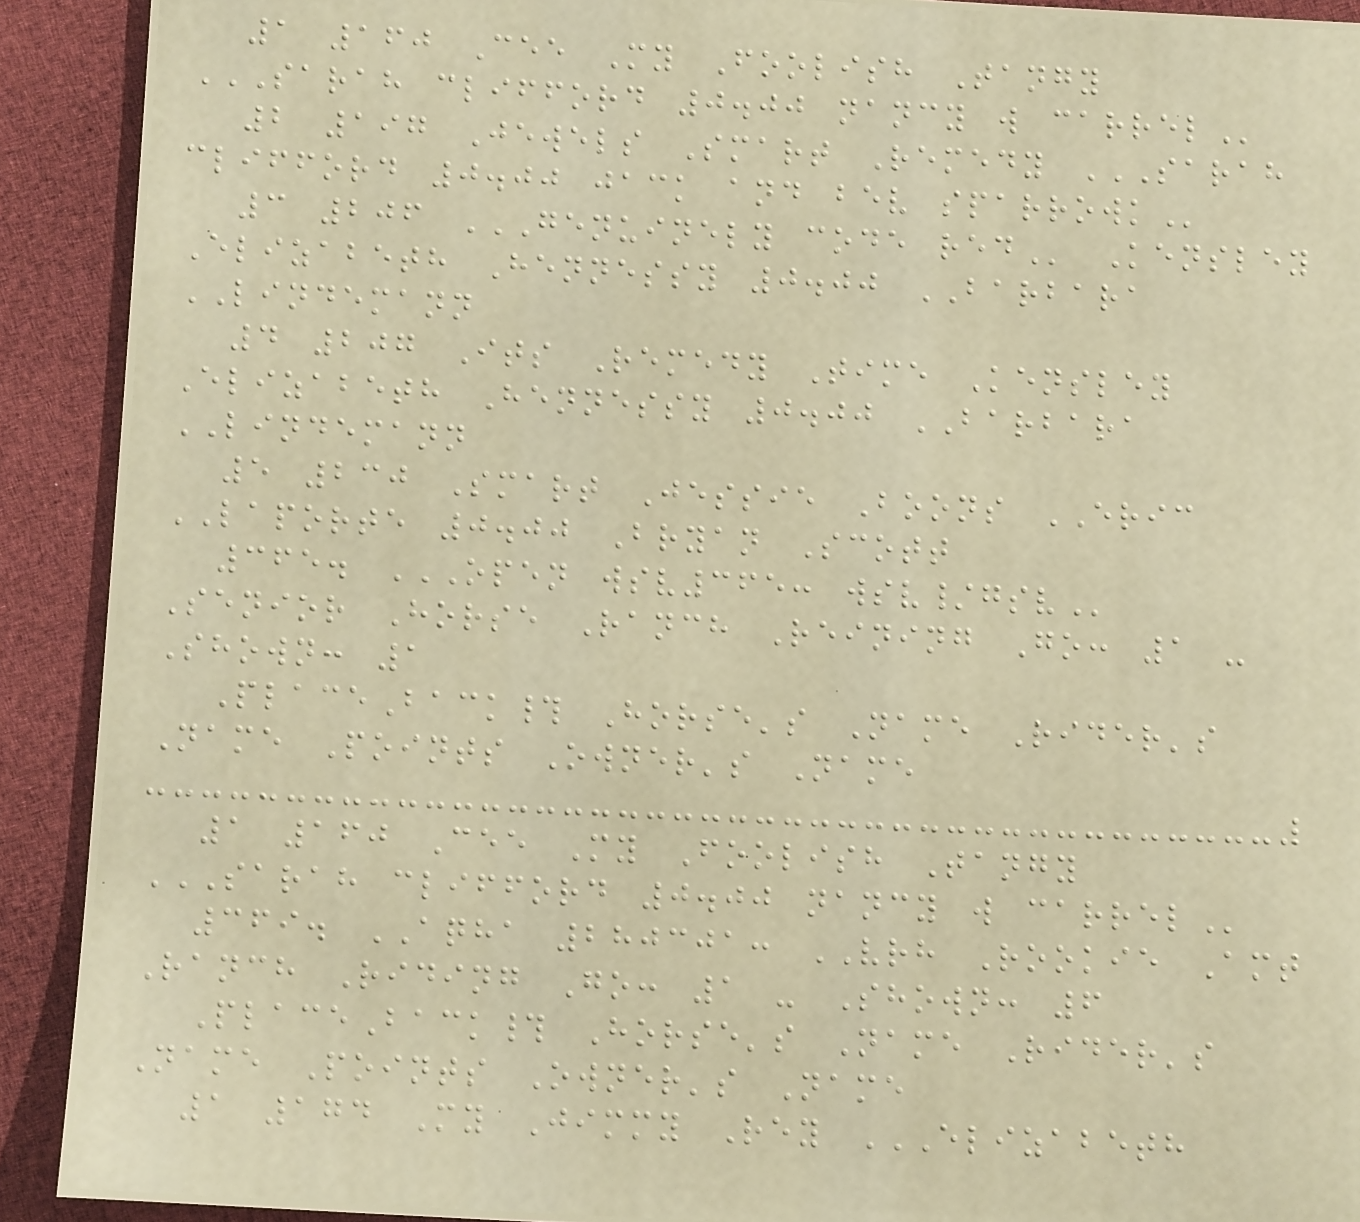1 160 Cee My Foolish Tangy
SARAH CLIFFORD 0.00 NANCY W CARREL
2 197 Jewels Smart Remedy SARAH
CLIFFORD 0.00 JACK AND BEV SPARROWK
3 206 GENUINELY CODE RED Kensley
Elizabeth Hennessy 0.00 BARBARA
LINDEMANN
4 207 Its Remedy Time Kensley
Elizabeth Hennessy 0.00 BARBARA
LINDEMANN
5 230 Smart Jessie Boons ERIC
LAPORTE 0.00 Bryan Scott
365. OPEN WSV365: WSV/GSV
Senior Horse Ranch Reining Go: 1 -
Shown: 1
PlaceBack# Horse's Name Rider's
Name Points Owner's Name
1 160 Cee My Foolish Tangy
SARAH CLIFFORD 0.00 NANCY W CARREL
369. AQHA 280301: VRH Rookie Amt
Ranch Riding Go: 1 - Shown: 6
PlaceBack# Horse's Name Rider's
Name Points Owner's Name
1 174 My Jimmy Rey ELIZABETH
